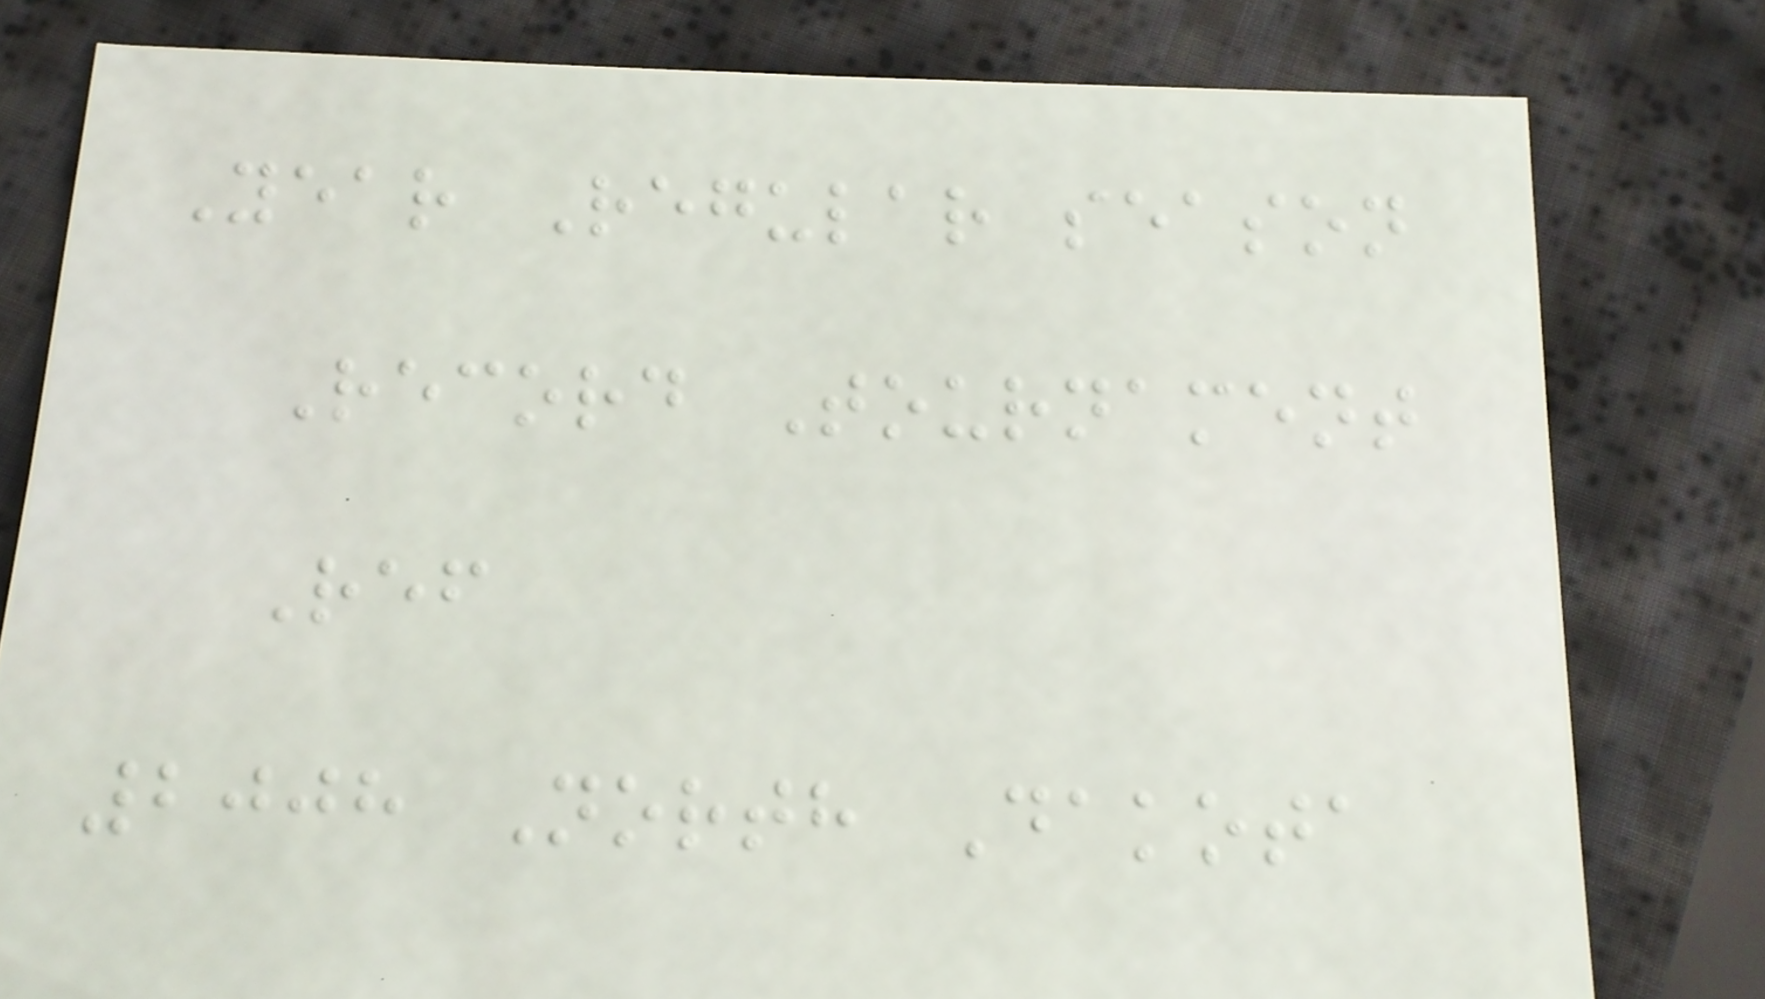Year Regular season
Record Tournament
Ref
2008 North Dakota
